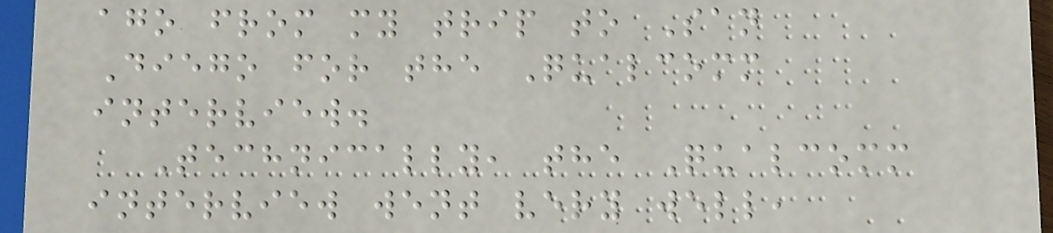ago from my trip to San
Diego for the Qualcomm
interview.
Technically, the Qualcomm
interview went very well,
